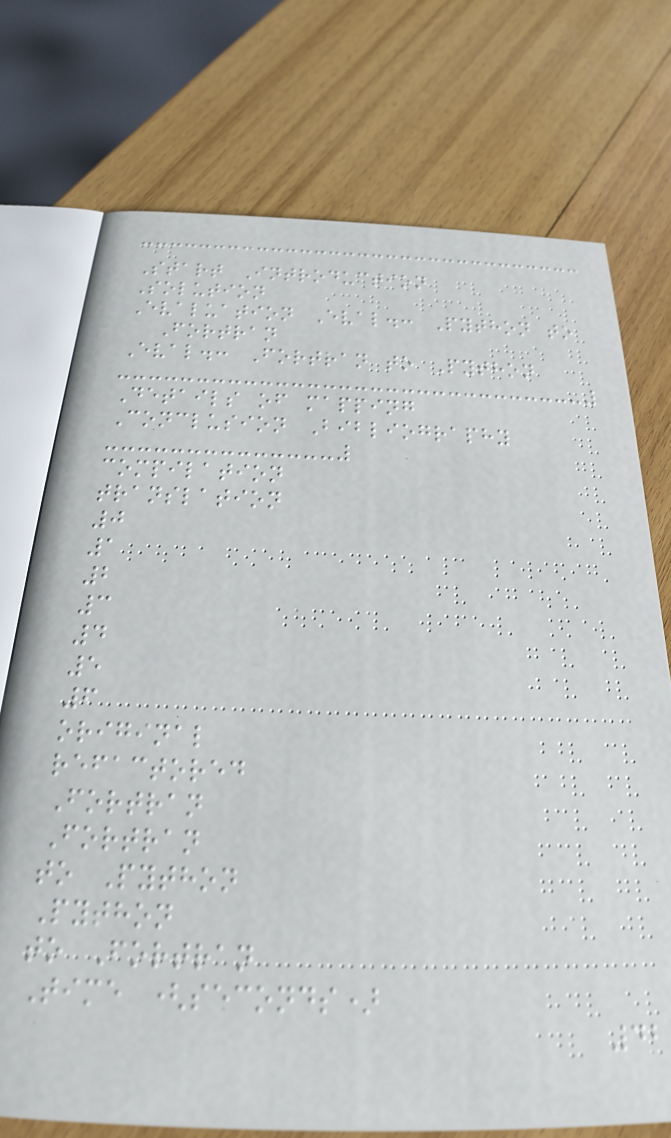Start Introduction
Solution
Evaluation Eval.: Python to
Fortran
Eval.: Fortran to Python
Details of mapping
Conclusion Bibliography
compilation
translation
0
1
2
3
4
5
6
original
refactored
Fortran
Fortran
to Python
Python
to Fortran
Time (seconds)
42
